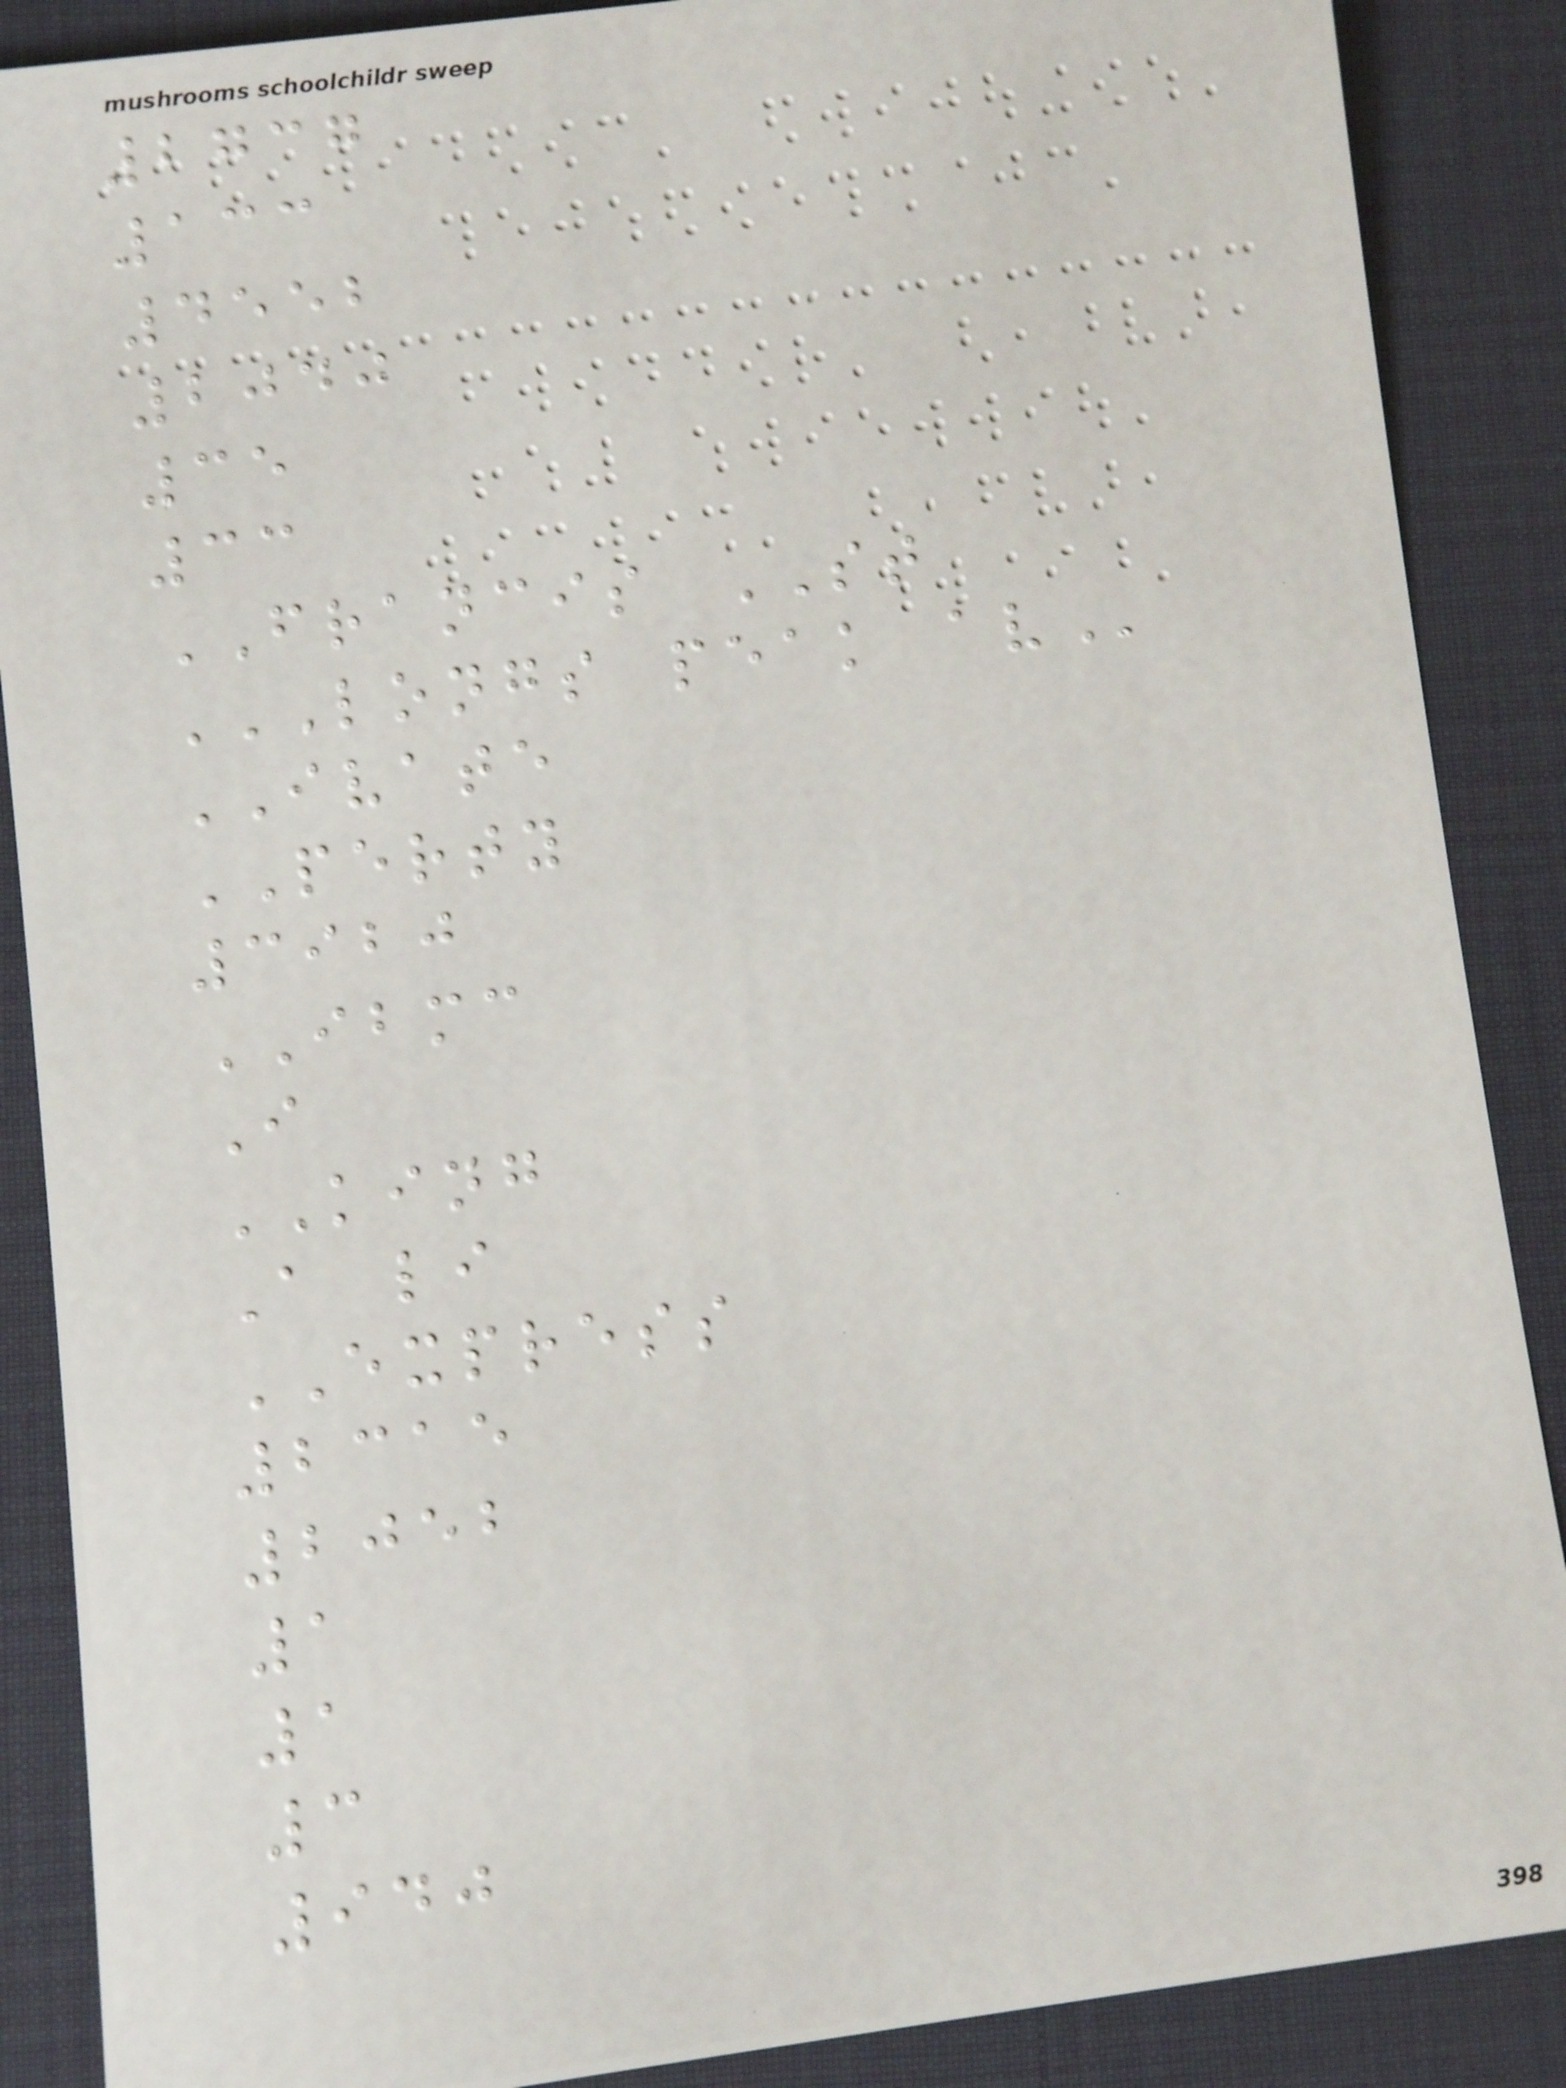2737
133
4552
2040
35
33
FRANCIS ST
LONGS PEAK AV
IVATE
PERTY
3920
IBMC
I
KING
A li
EXPRESS
2315
2052
1
1
3
940
